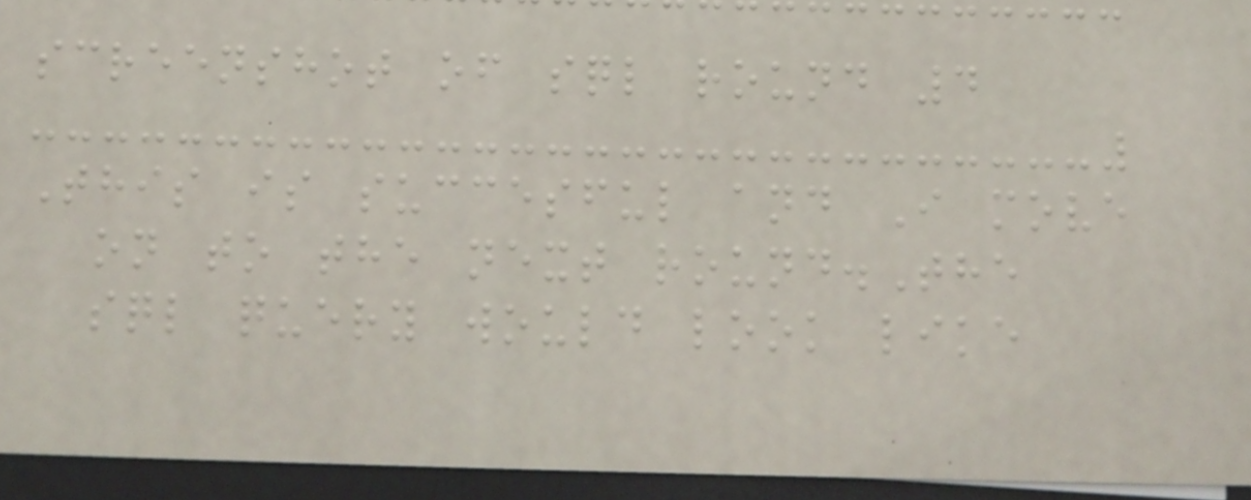screenshot of sql round 4
This is succesful and I move
on to the next round.The
sql query would look like
